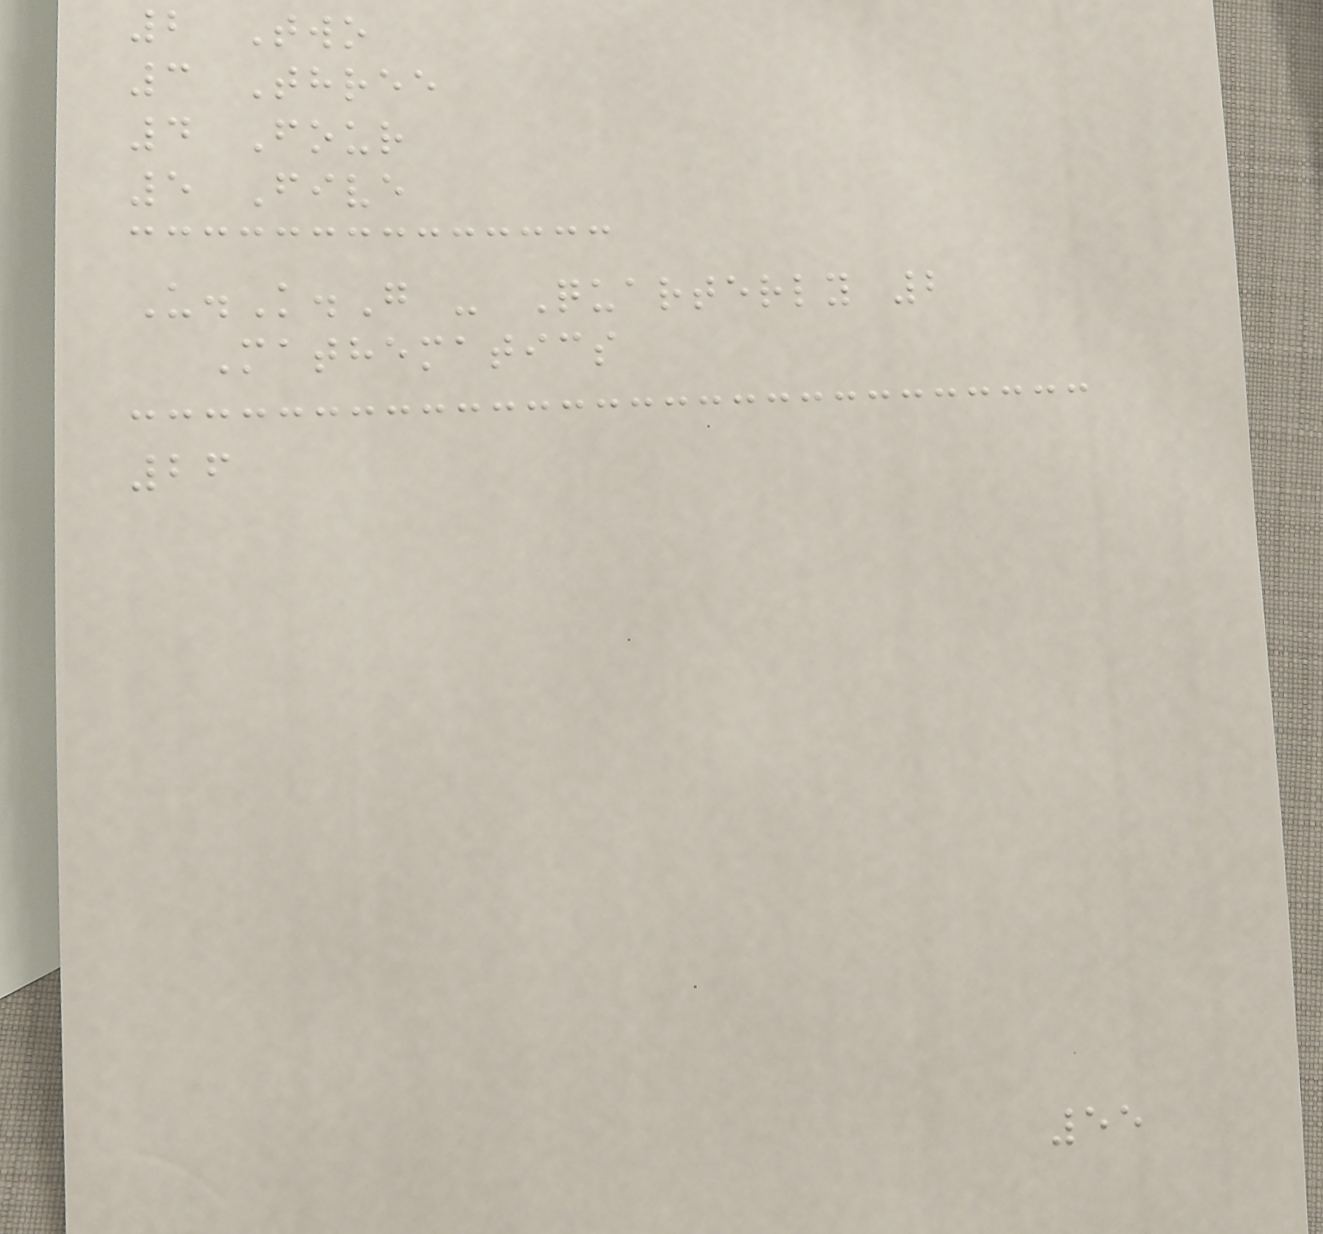2 Two
3 Three
4 Four
5 Five
U.K.G - Quarterly 2
Mathematics
26
55
